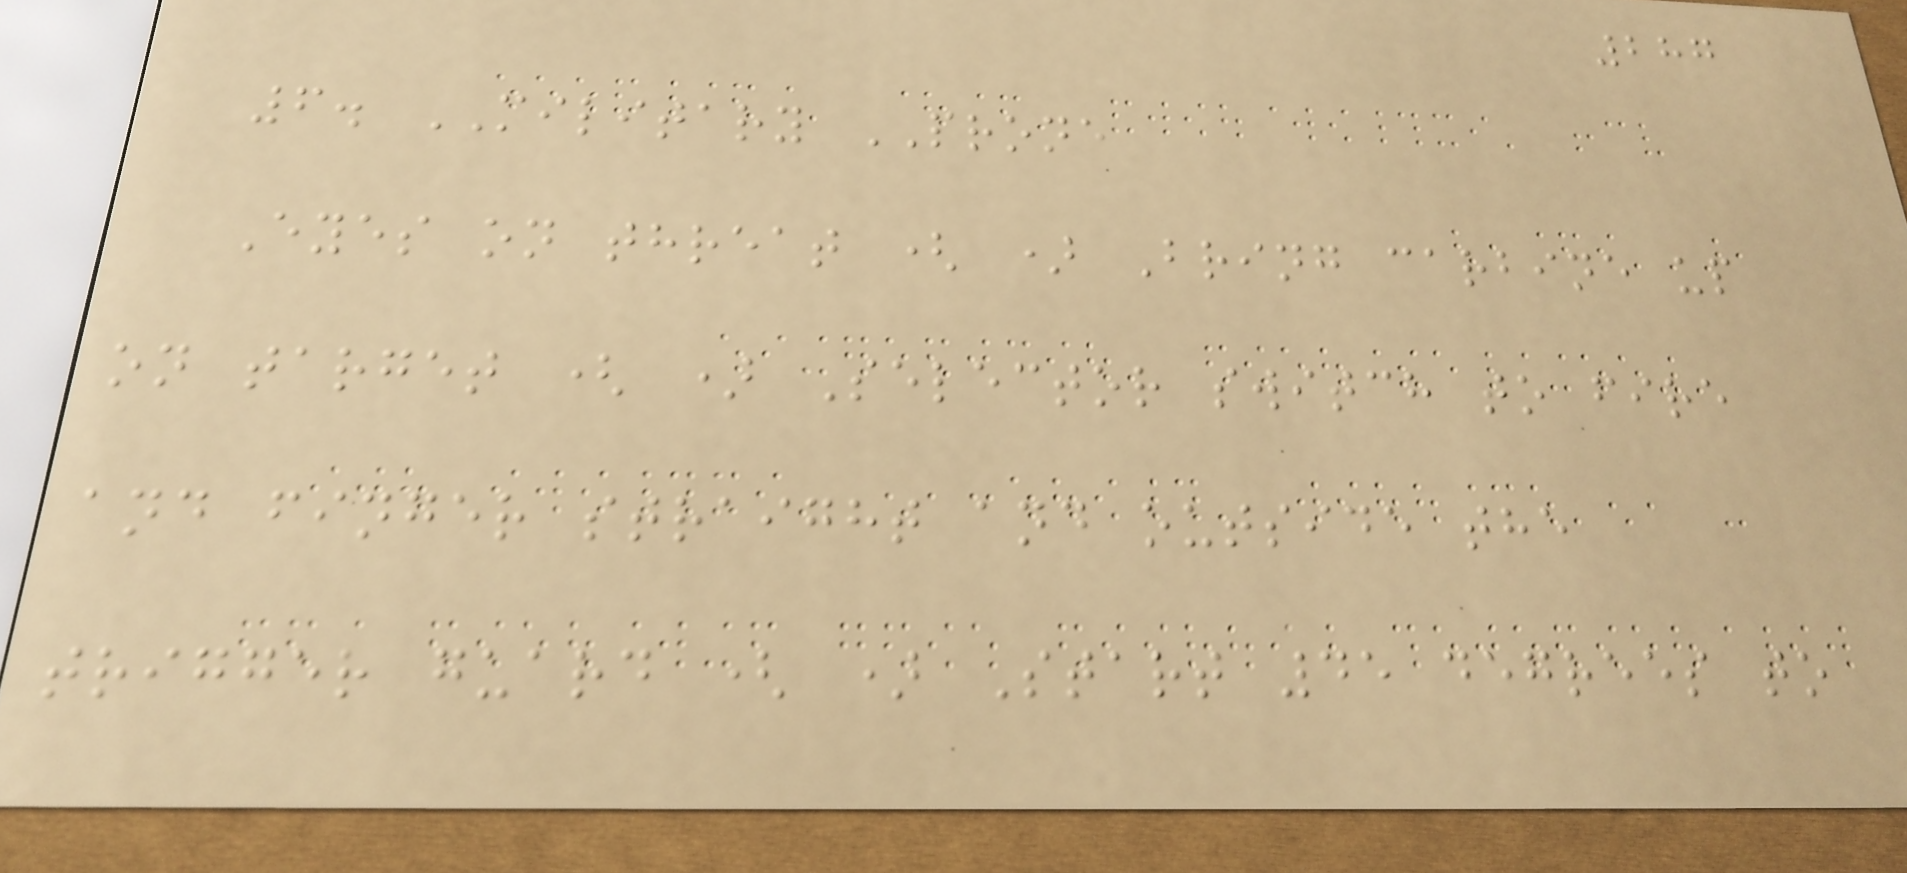287
6. MILITARY PRONE
Eyes on threat ( ) Bring carbine up
on target ( ) Selector switch to fire
and finger straight and outside the
trigger guard ( ) Start 45 degrees to
